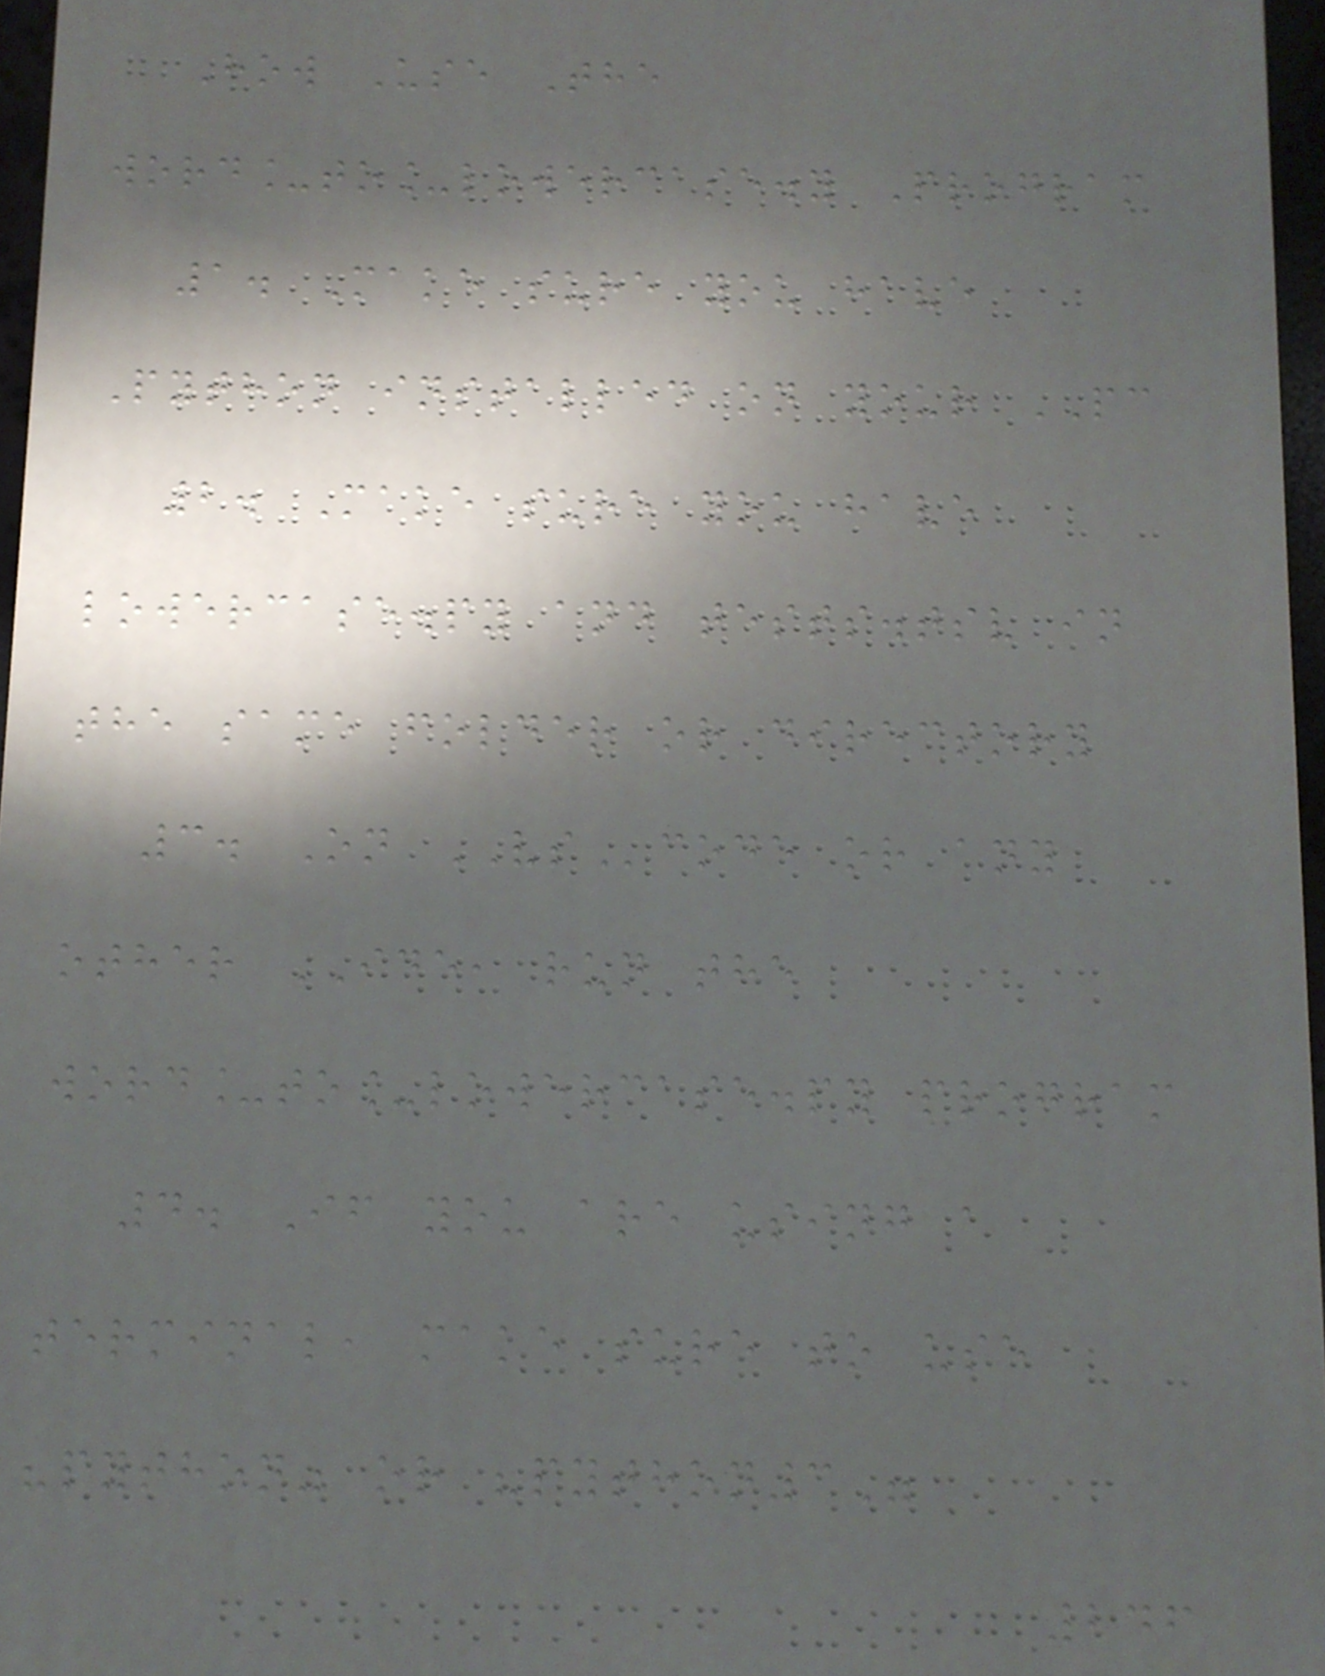How Use The
word_to_lowercase.y Program
1. Make sure you have
Python installed on your PC
2. Make sure you have
lowercase.py and tests.tsv in
the same folder or directory
3. On VScode or any
other IDE, run the
word_to_lowercase.py program
4. If you are using a
terminal, make sure to use
"python" or "python3"
246
